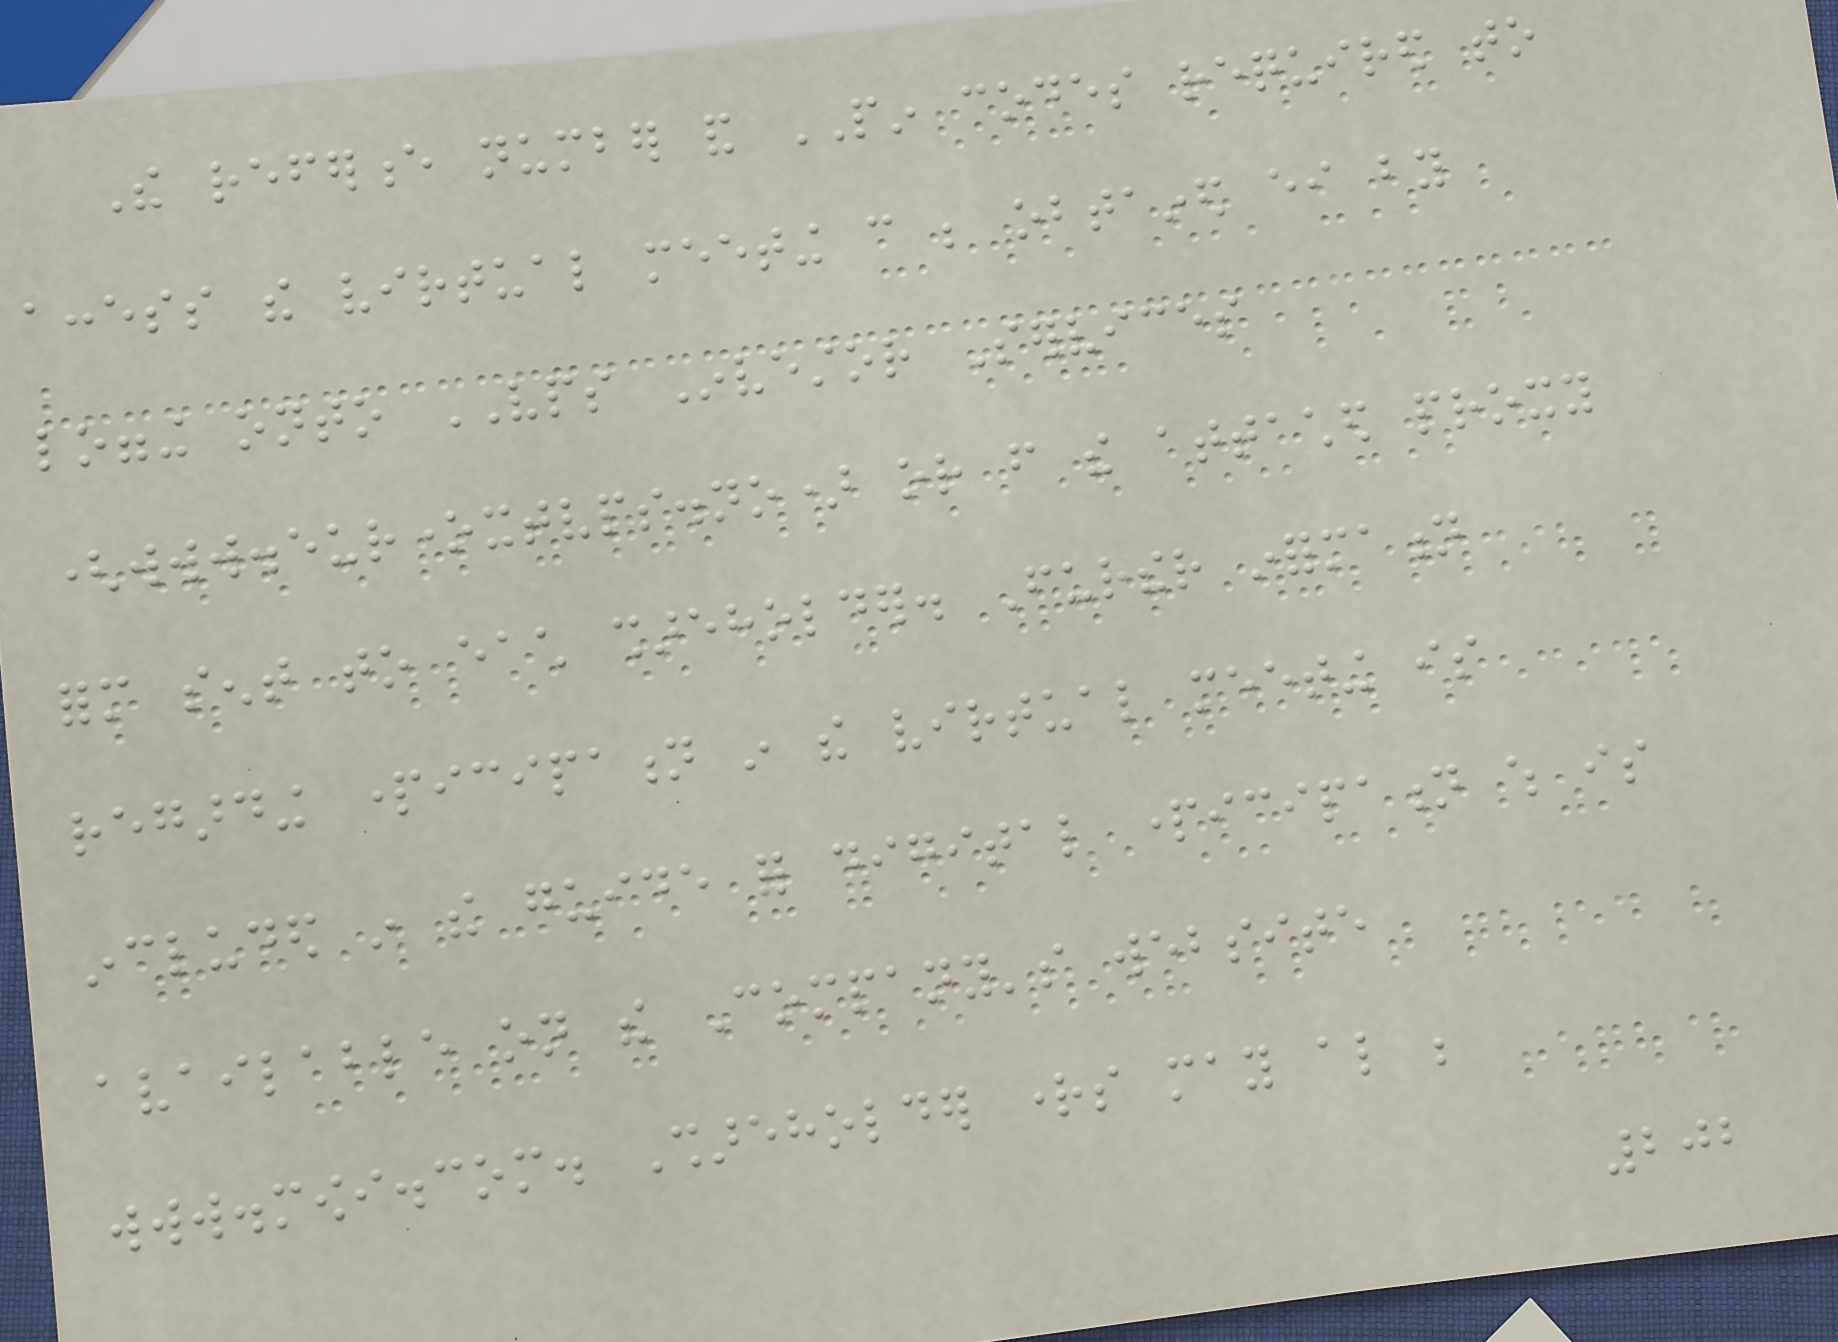The reference number and PIN codes required to
access the virtual meeting can be obtained either by
logging onto VPS Investor Services
(www.euronextvps.no) or from the attached proxy
form sent to each shareholder. Further information
regarding participation in the virtual meeting is
included in the guide for digital participation which is
available on the Company's website
www.mowi.com. Shareholder rights may also be
202
